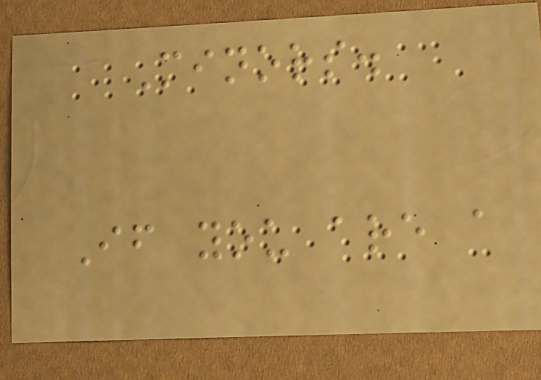Minors.
If you are a
